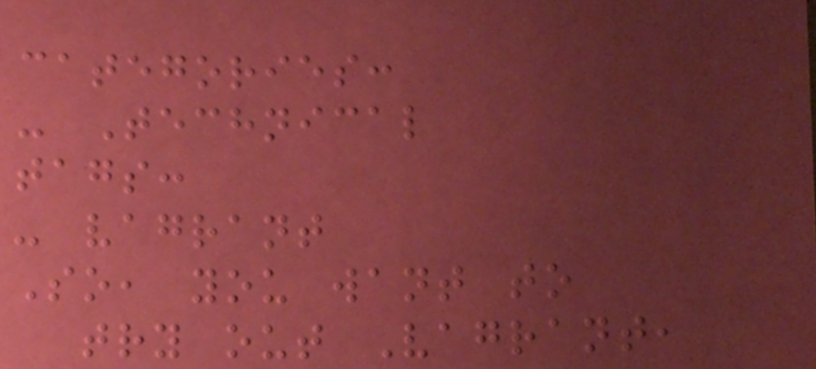categories:
- Technical
tags:
- vagrant
So, you want to
try out Vagrant,
